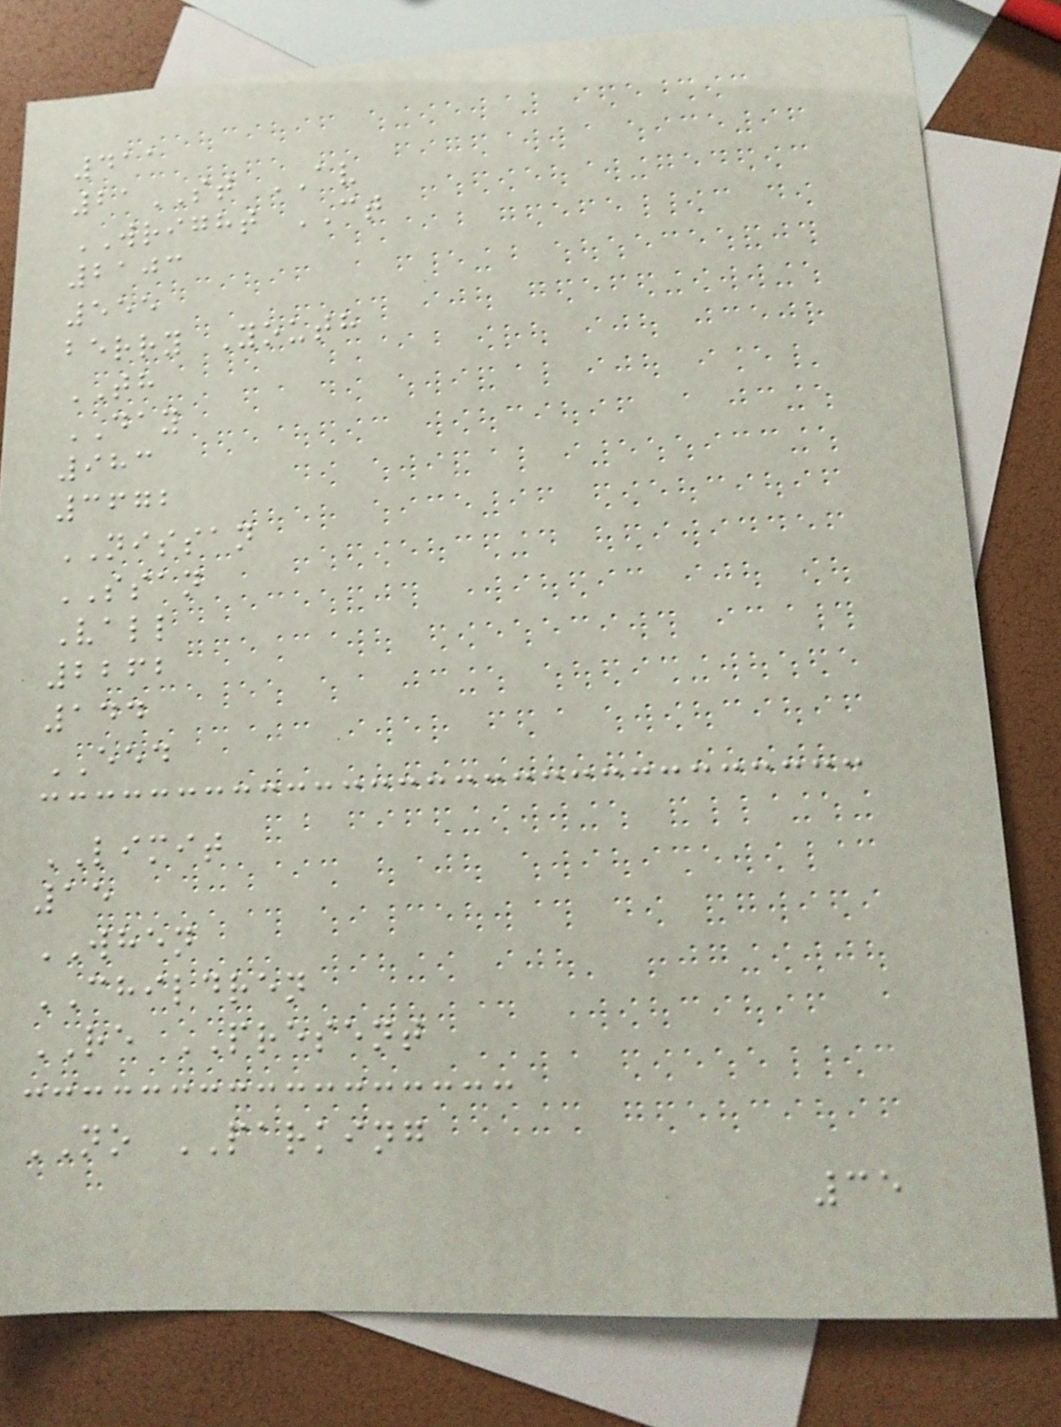411
21ST AV
WRIGHT CT
2103
555
berry Youth
TH
DAY
983
3672
NISSAN
SSAN
Vall
2262
144
EED
LIMIT
15
WHEN
CHILDREN
RE PRESENT
NO PARKING
35
